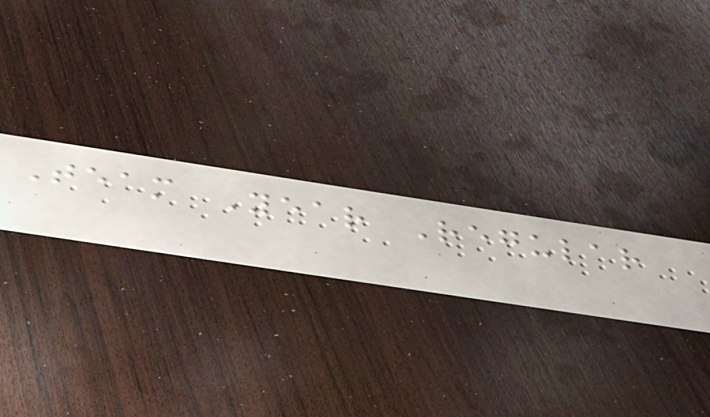Team Year Regular
